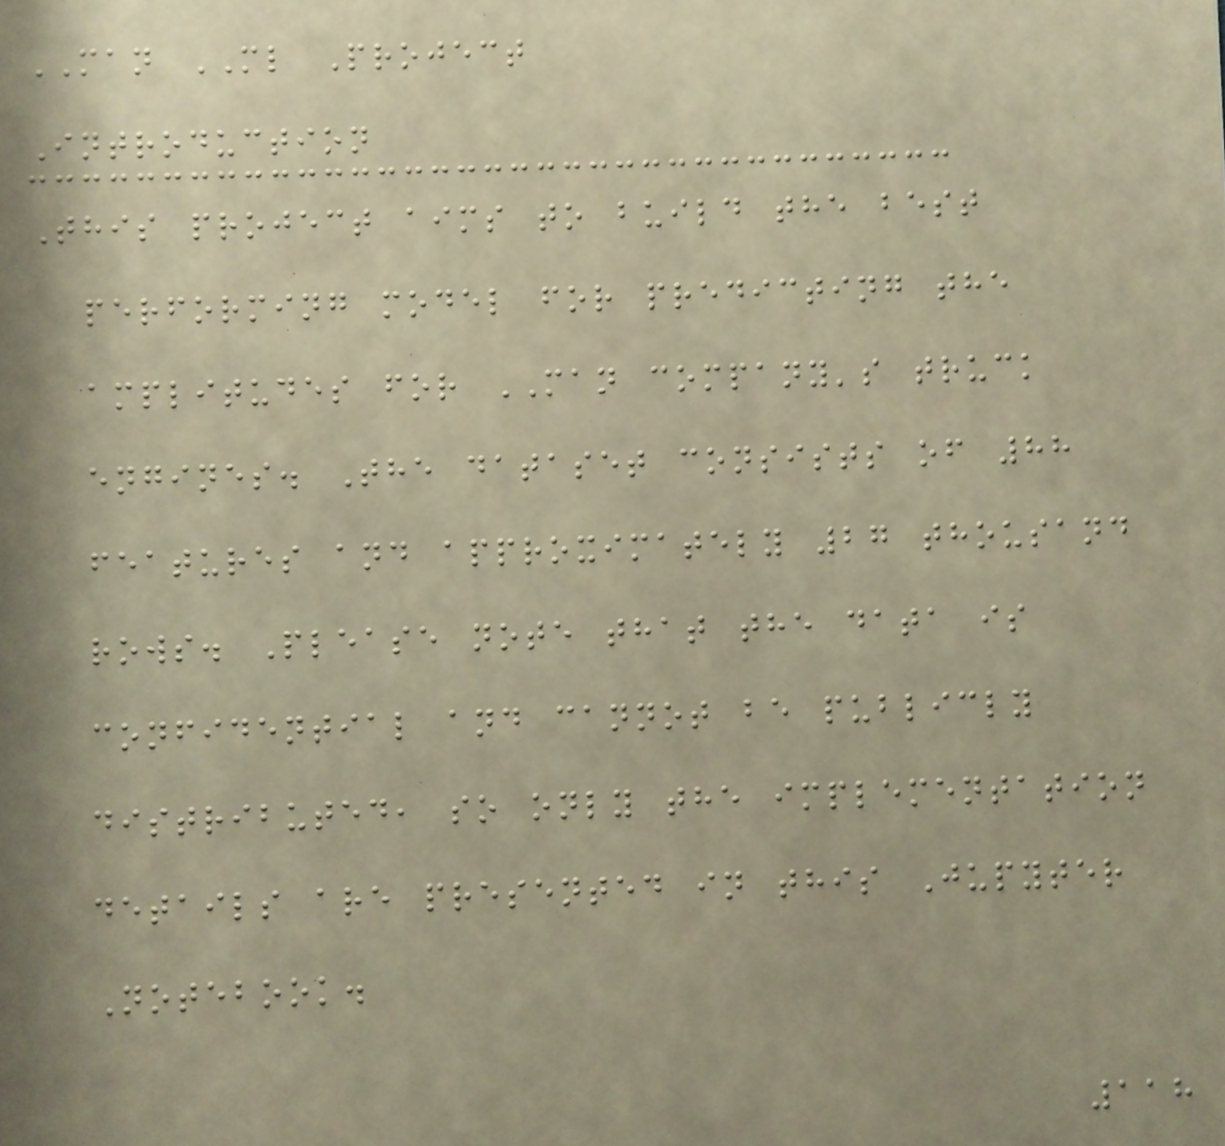MAN ML Project
Introduction
This project aims to build the best
performing model for predicting the
amplitudes for MAN company's truck
engines. The dataset consists of 88
features and approximately 27 thousand
rows. Please note that the data is
confidential and cannot be publicly
distributed, so only the implementation
details are presented in this Jupyter
Notebook.
118
